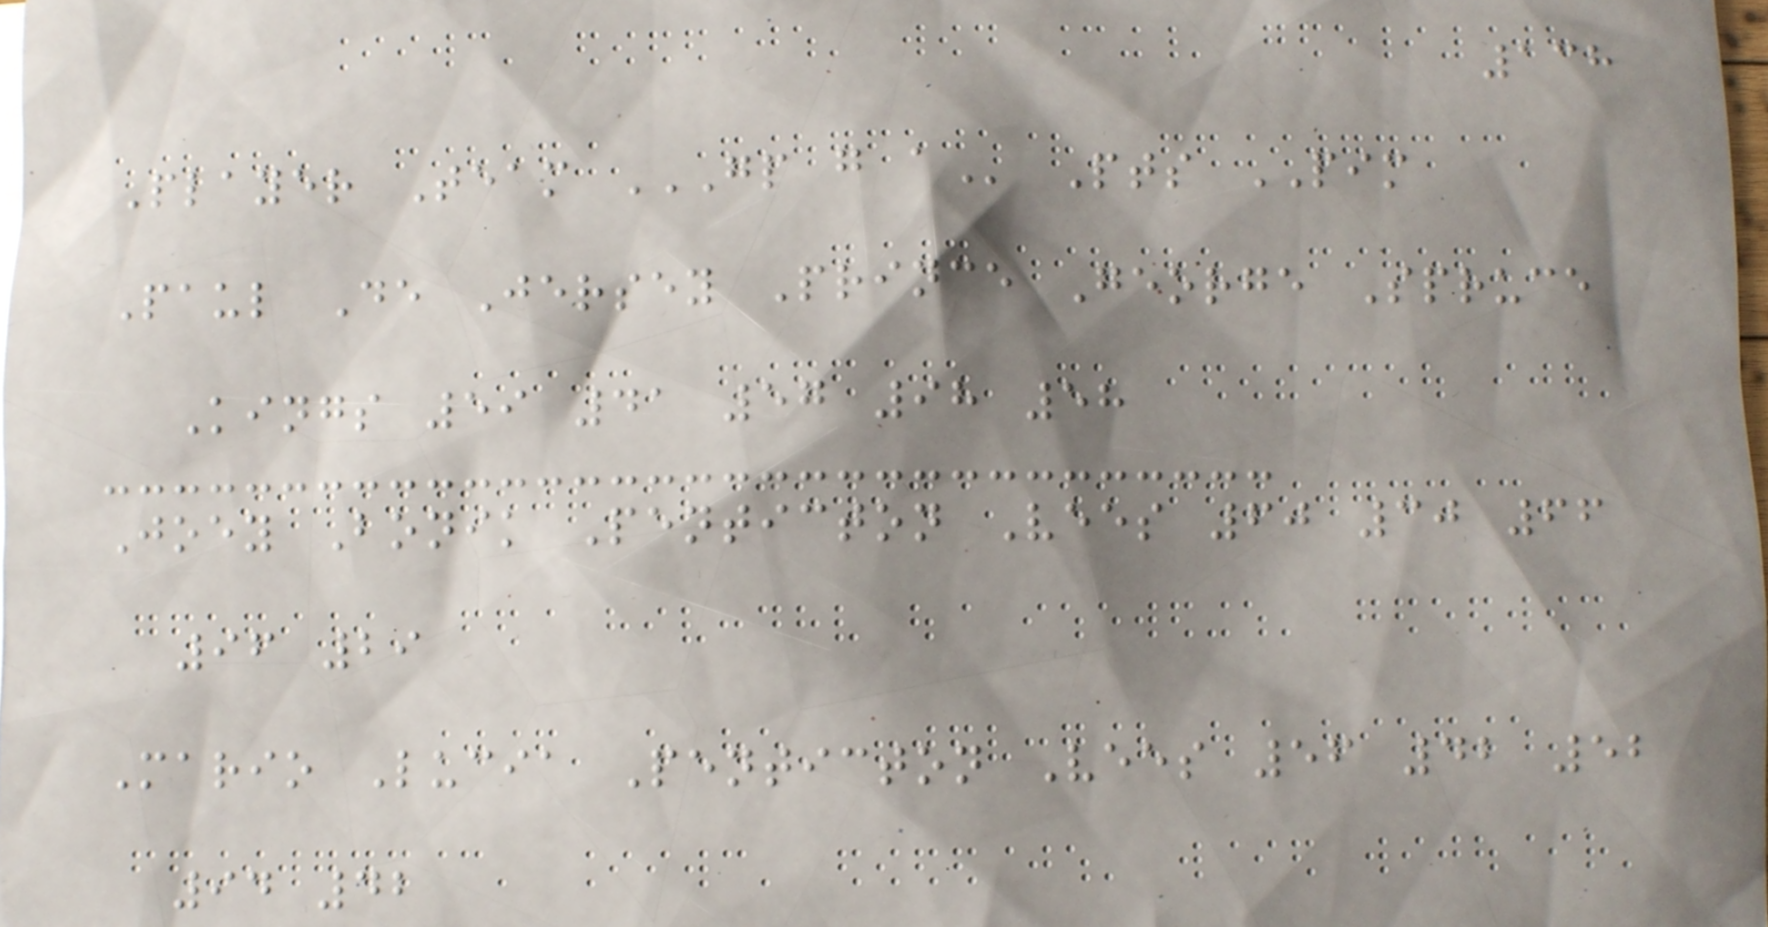138
Player Team GP G A Pts PIM
Paul De Jersey Prince George Spruce
Kings 59 41 57 98 58
Joey Bonik Penticton Vees 60 30 66
96 29
Mario Lucia Penticton Vees 56 42 52
94 42
